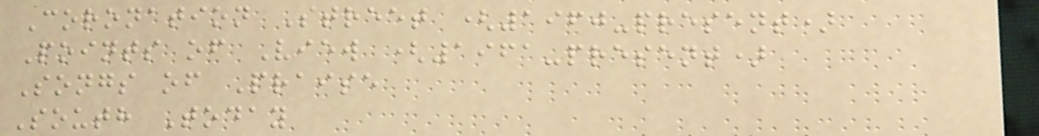Coronation Street (1960-present)
Points of View (1961-present)
Songs of Praise
South Today
